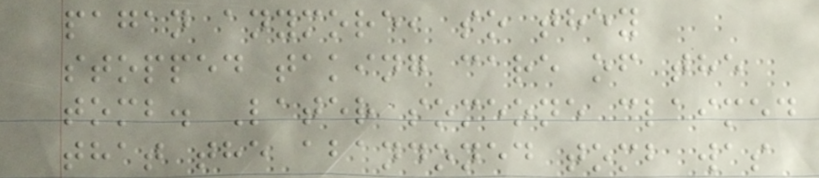pagan anymore, so they
stopped taking care of the
tomb. Later someone claimed
that the abandoned tomb was
